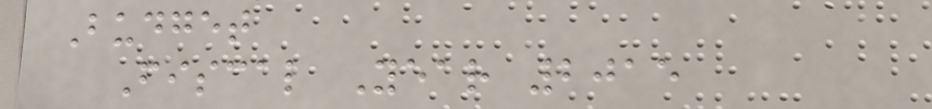Budget
Fiscal Year 2015
